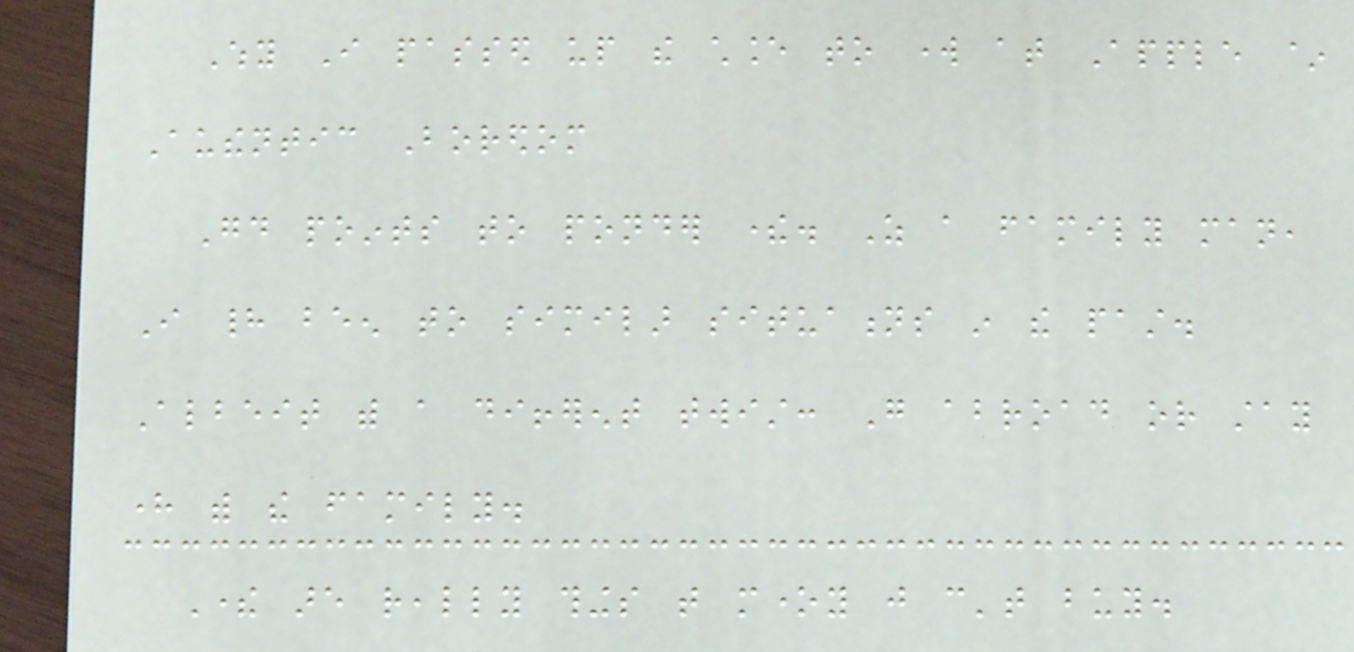Why I passed up the chance to work at Apple ~
Authentic Boredom
Good points to ponder there. As a family man,
I had been to similar situations in the past.
Albeit with a different twist: Go abroad or stay
here with the family.
There are really things that money just can't buy.
